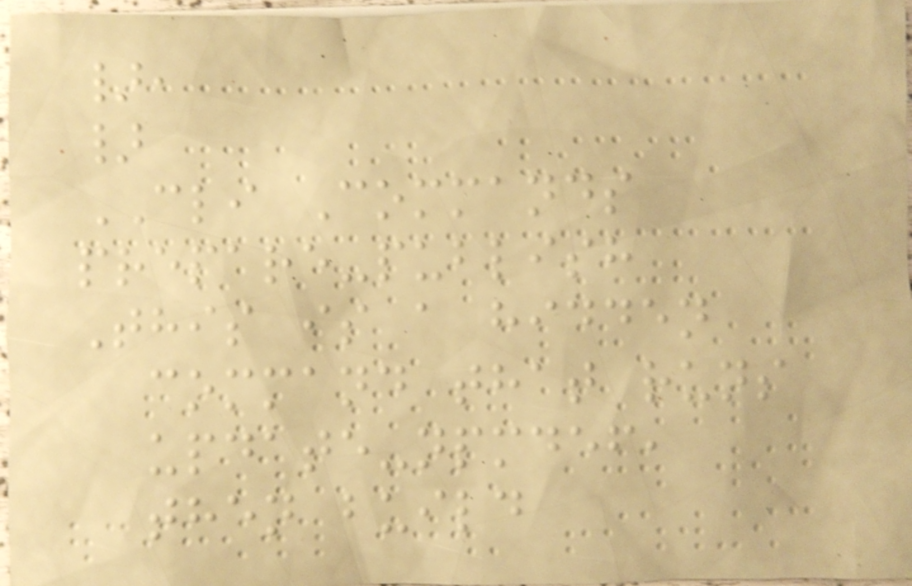},
}
CLI Commands
prepare-publish
This is a hidden
command that runs
update-npmdef,
then build
